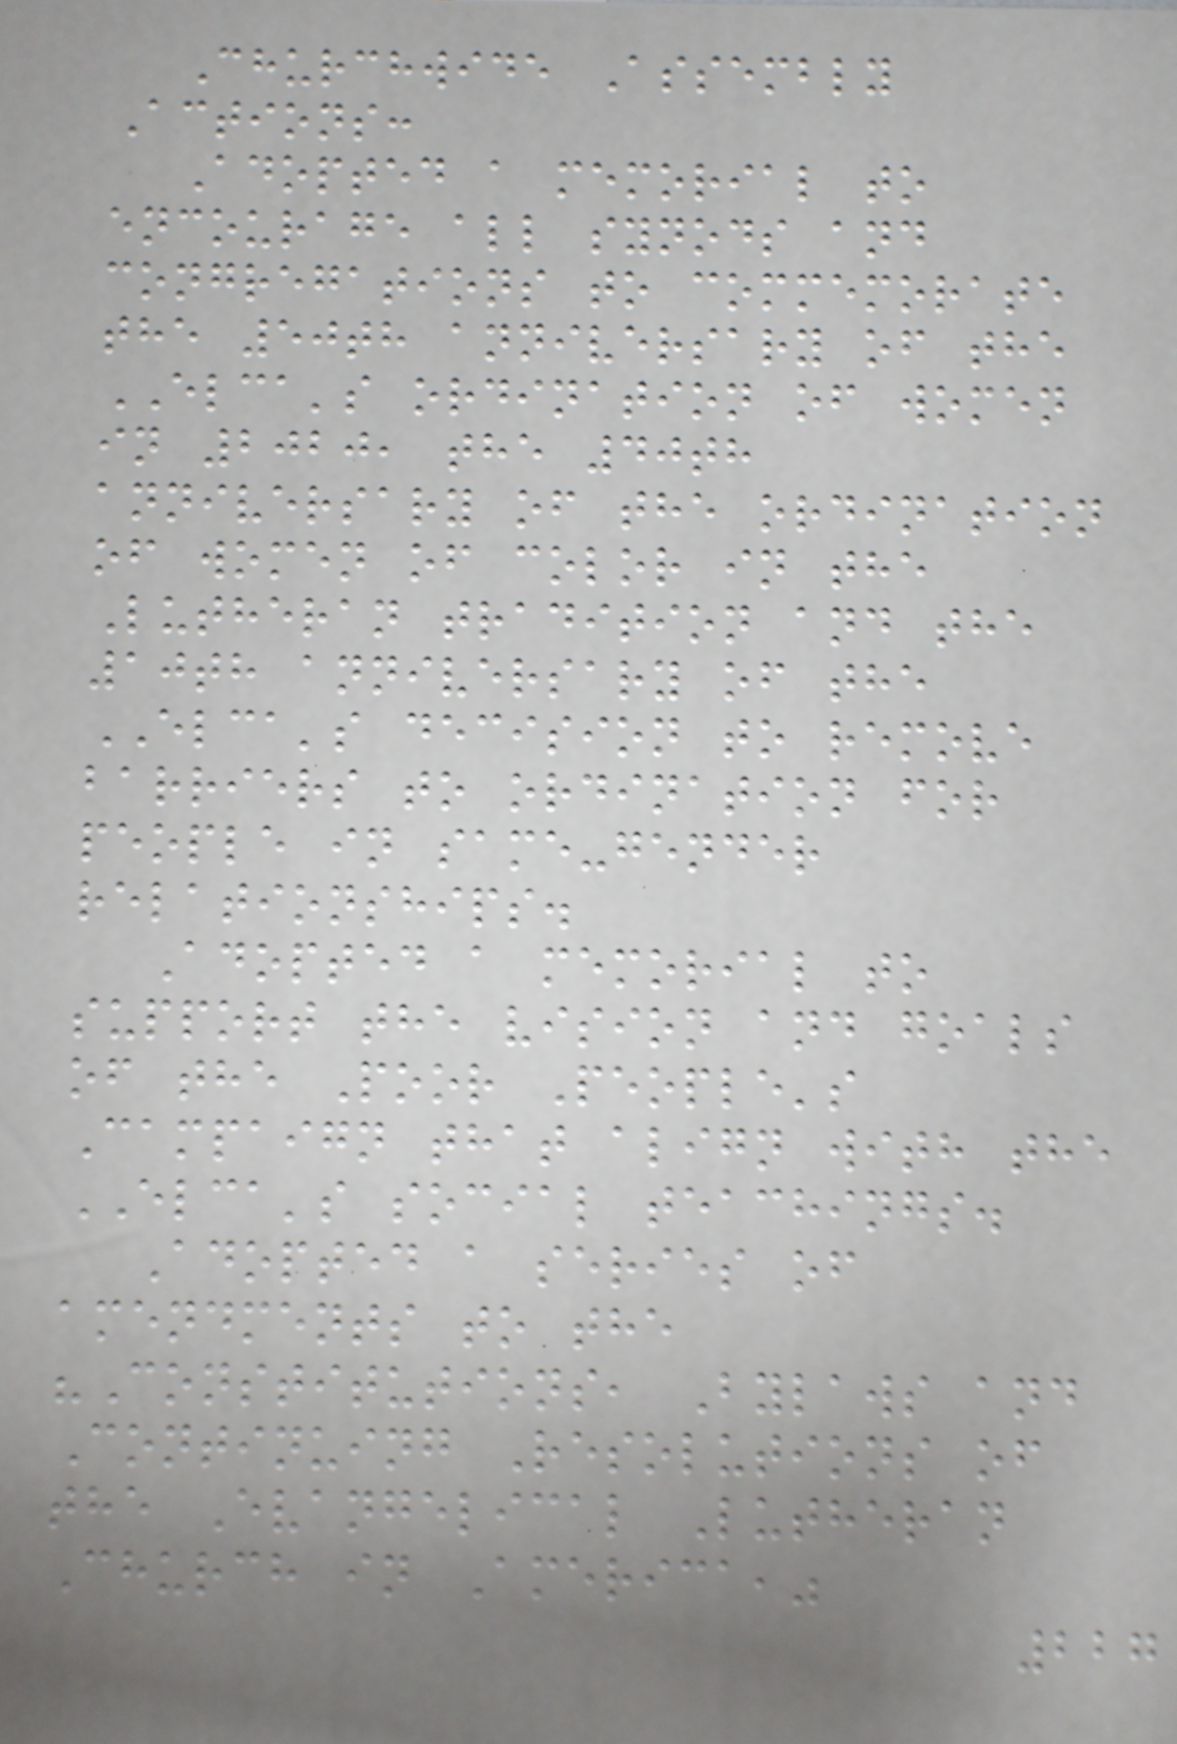Churchwide Assembly
Actions:
Adopted a memorial to
encourage all synods and
congregations to commemorate
the 50th anniversary of the
ELCA's ordination of women
in 2020, the 40th
anniversary of the ordination
of women of color in the
Lutheran tradition and the
10th anniversary of the
ELCA's decision to remove
barriers to ordination for
people in same-gender
relationships.
Adopted a memorial to
support the vision and goals
of the Poor People's
Campaign that align with the
ELCA's social teachings.
Adopted a series of
amendments to the
"Constitutions, Bylaws and
Continuing Resolutions of
the Evangelical Lutheran
Church in America,"
227
